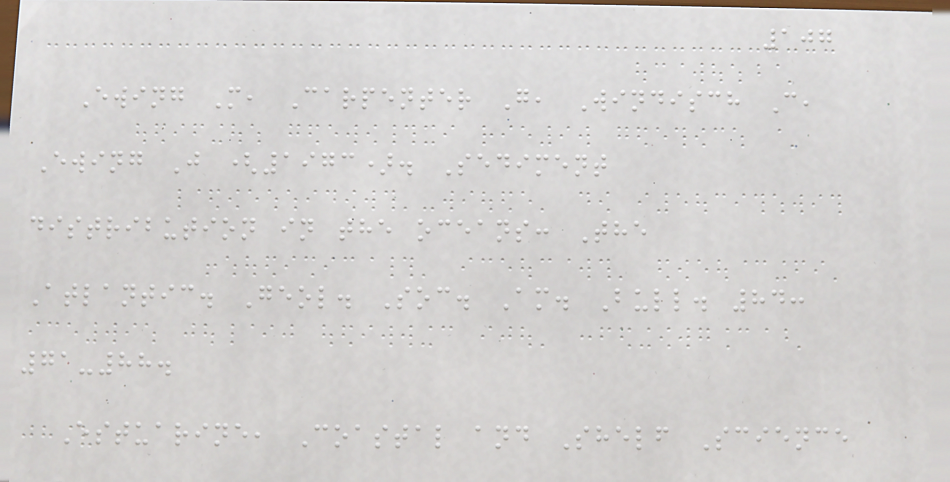107
Ewing M, Carpenter G, Windisch C,
Ewing J (1973). Sediment
distribution in the oceans: The
Atlantic. Geol. Soc. Am. Bull. 84:
71-88.
Estuarine, Coastal and Shelf Science
